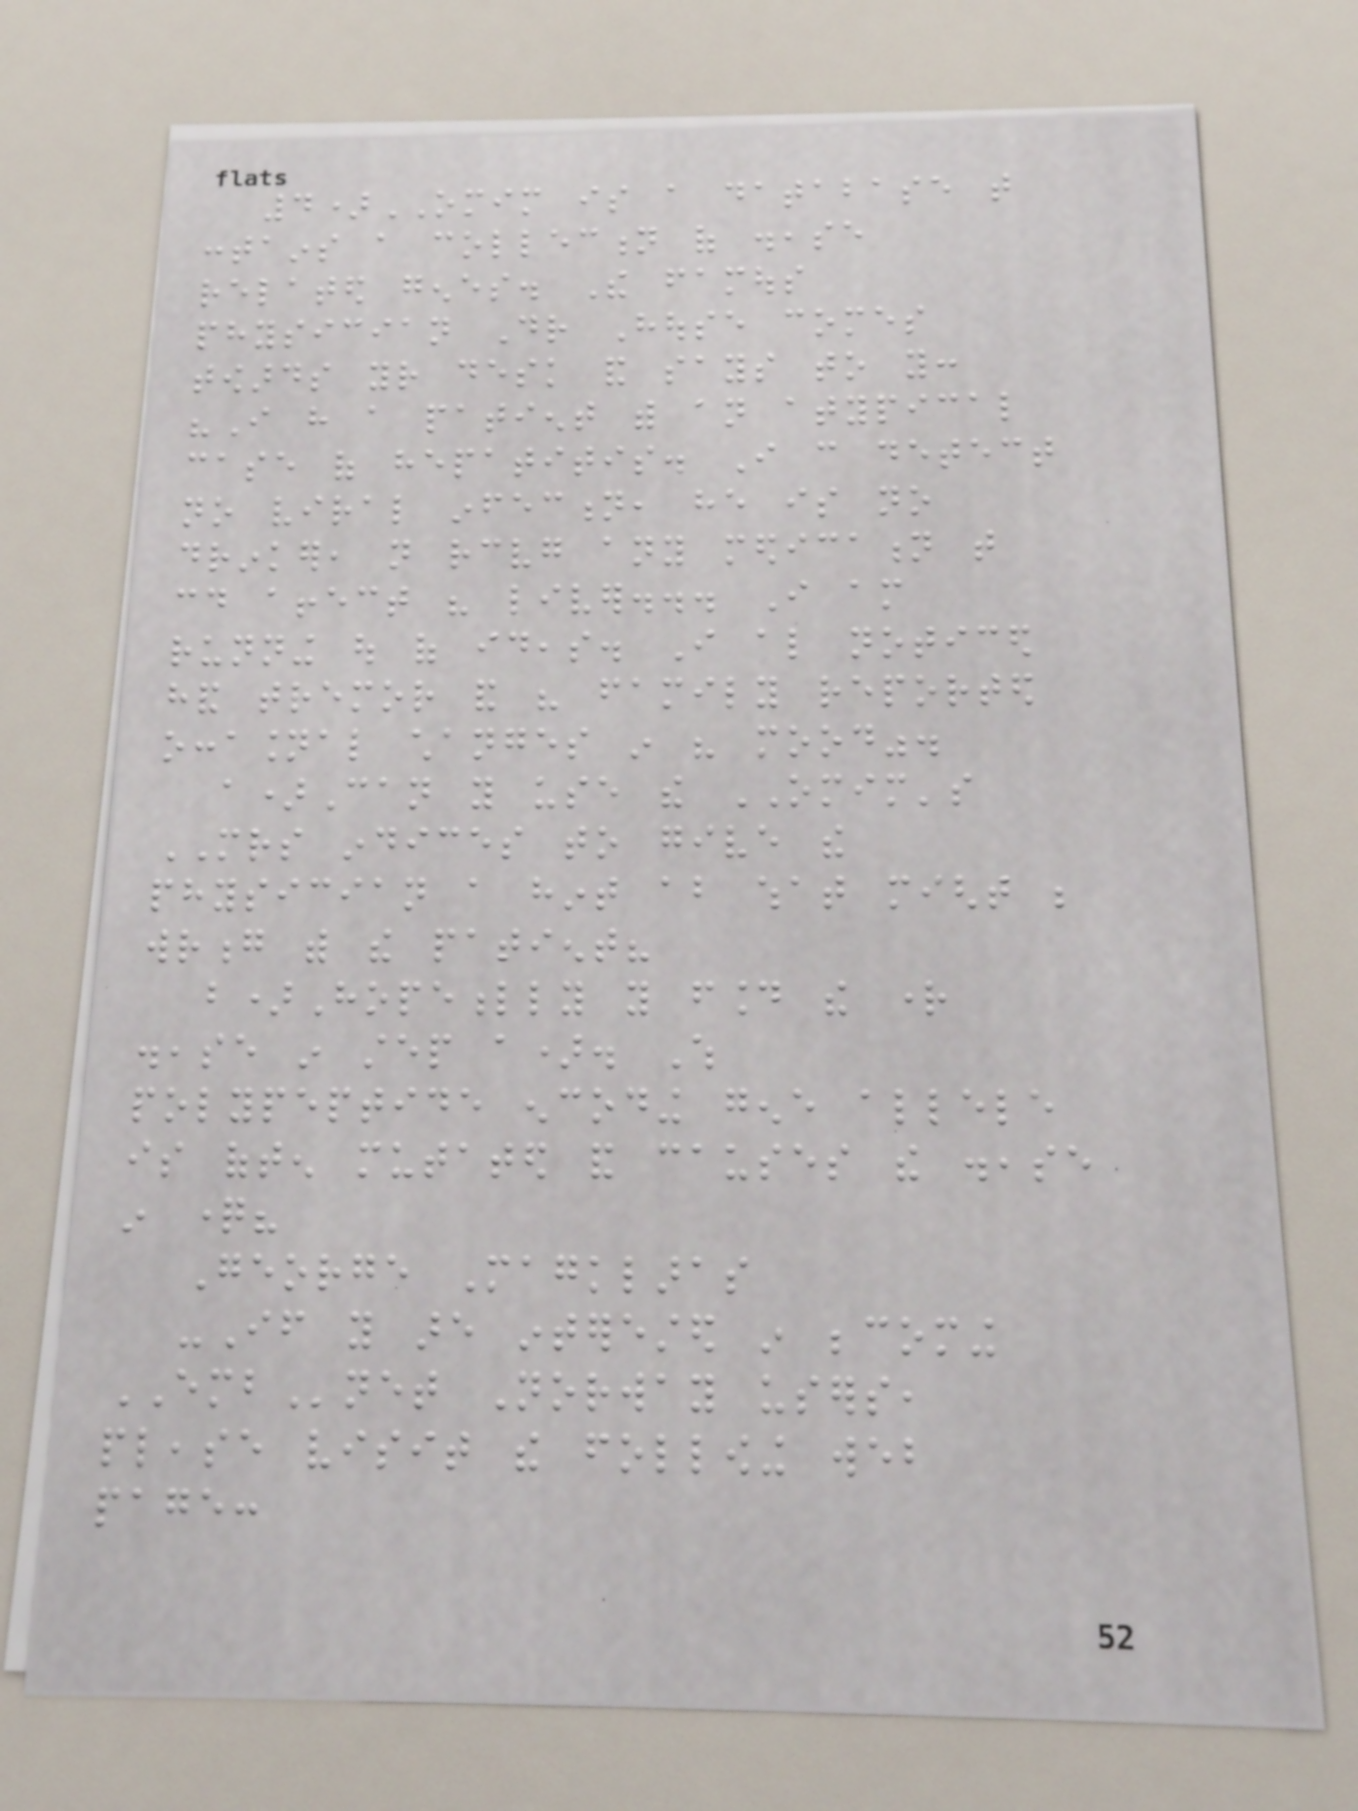4)OMIM is a database that
contains a collection of disease
related genes. The famous
physician Dr House comes
towards your desk and says to you:
"I have a patient with an atypical
case of hepatitis. I can detect
no viral infection, he is no
drinker, not receiving any medication that
could affect his liver... I am
running out of ideas. I also noticed
hand tremor and his family reported
occasional changes in his mood".
a)Can you use the OMIM's
MRS indices to give the
physician a hint about what might be
wrong with the patient?
b)Hopefully you found the right
disease in step a). Which
polypeptide encoding gene allele
is often mutated and causes the disease
in question?
George Magklaras
-If you are interested in becoming
EMBnet Norway users,
please visit the following web
page:
